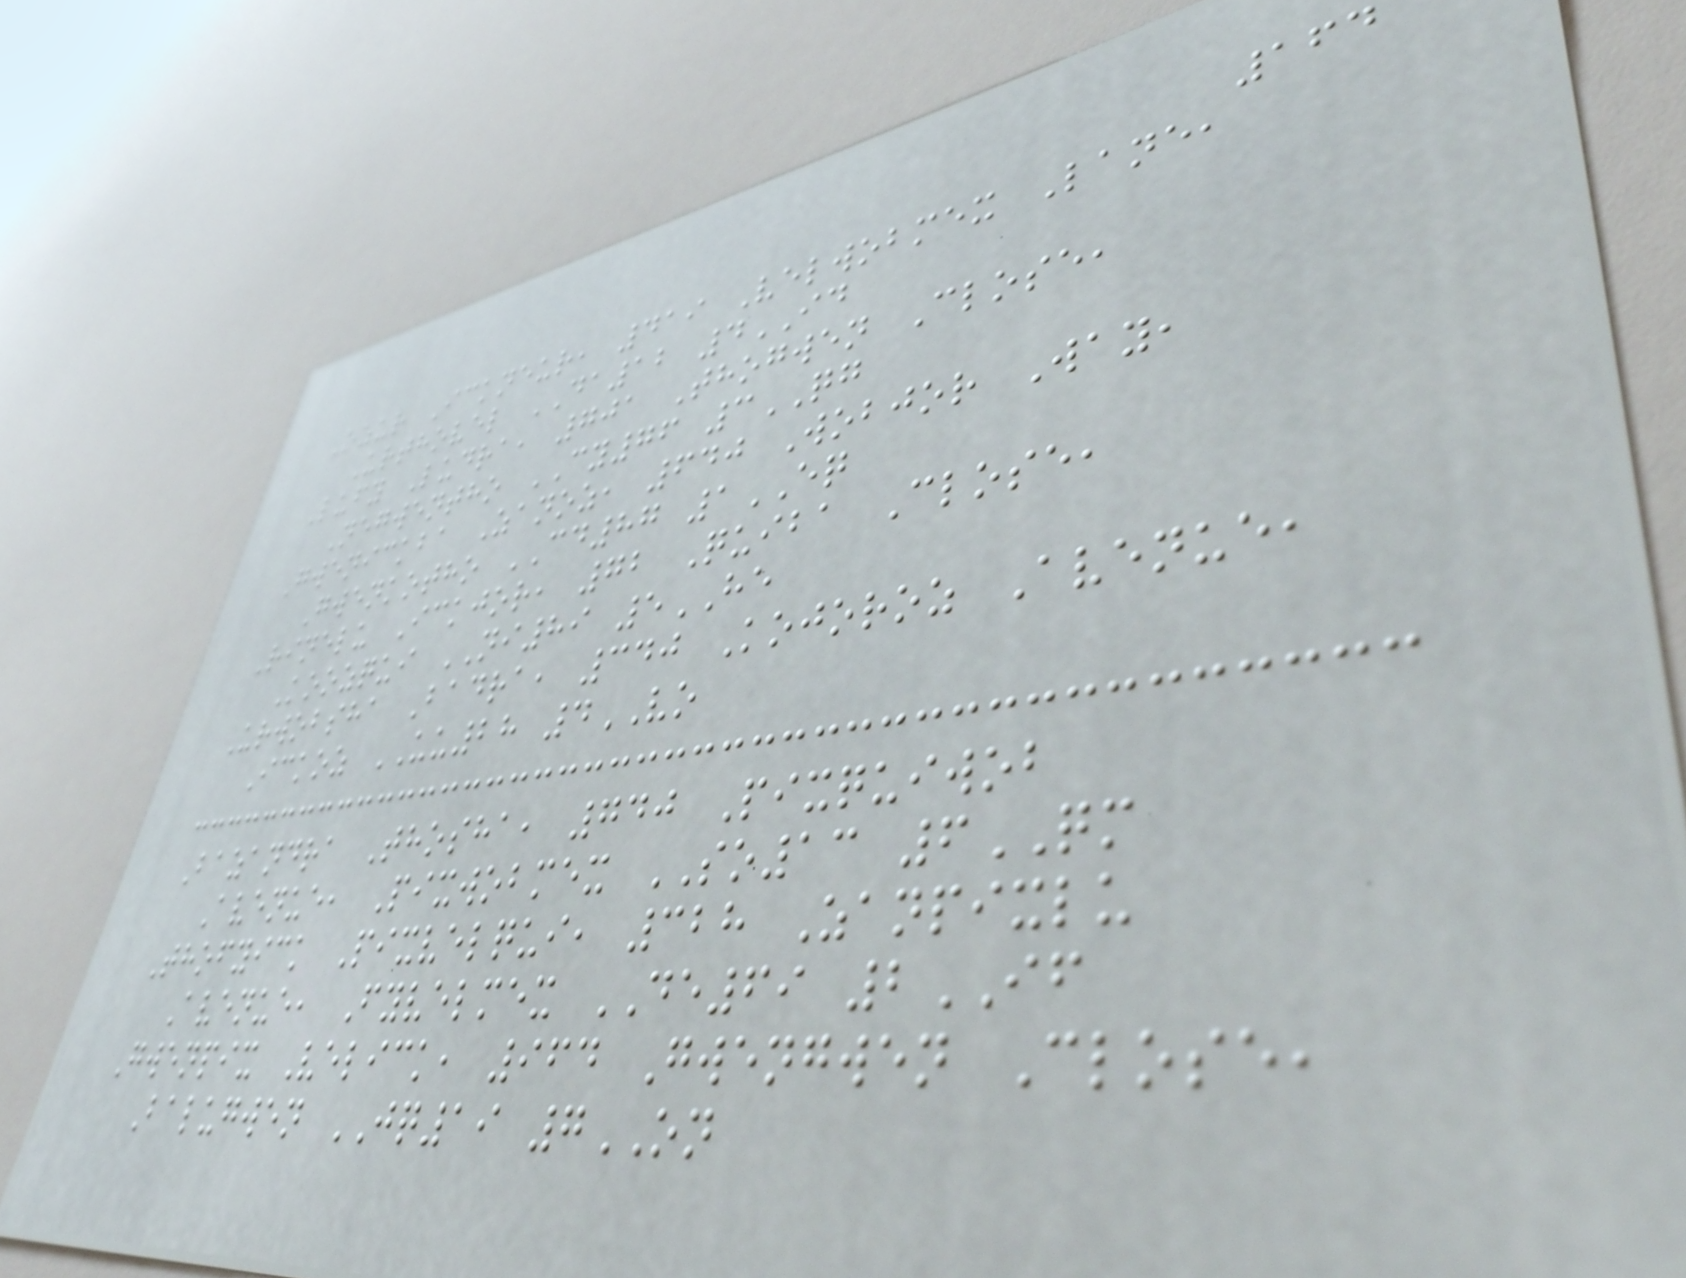164
Ozur Ickneur, 419 Velwobmex Lane,
Urthovel DA12 4ID
Lufy Ludra, 701 Thogwen Close,
Negwentho CY76 3QG
Gwenickba Zanoz, 640 Wobjor Way,
Gwenkotho CD87 1EQ
Rinelu Ickjor, 72 Quiba Close,
Koozqui NI89 5HE
Urwobsha Badra, 340 Kojoroz Avenue,
Ickoz UU28 4VO
Bazandra Thosha, 740 Pixquiwob
Avenue, Pixwobmex SO13 6QM
Thofyick Pixvelqui, 328 Zanpixlu
Avenue, Fyvelmex DE69 2IF
Gwenpix Velick, 964 Gwengwen Close,
Balugwen JQ19 7ON
